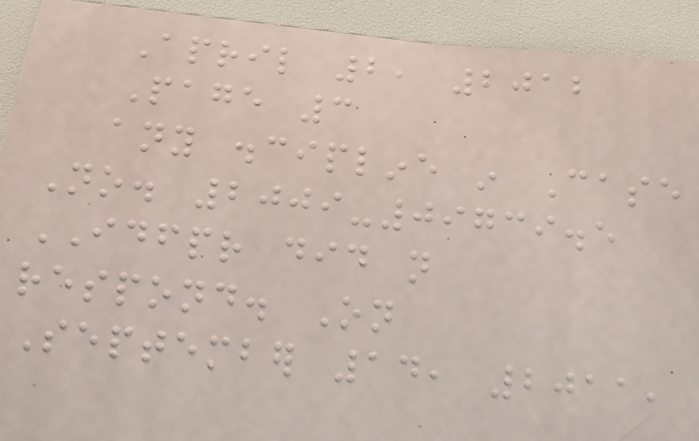April 2, 2012
Page 3
any discipline in Case
No. 2009-09739.5
IDFPR did not
respond. On
September 14, 2011,
